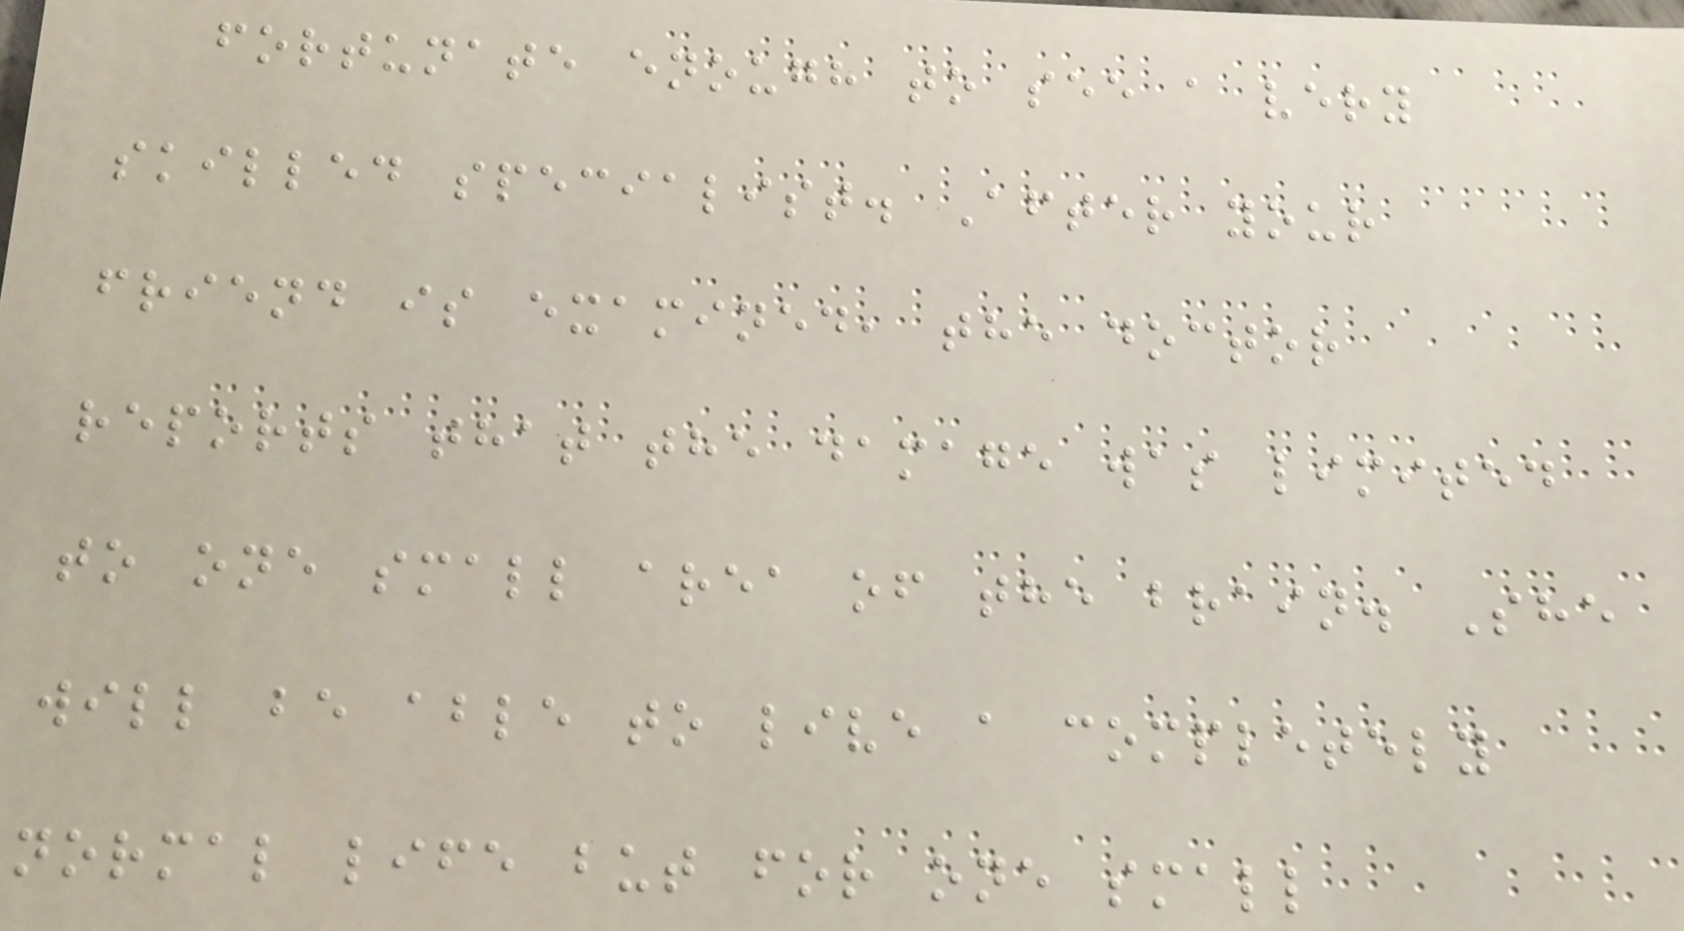fortunate enough to see a very
skilled specialist. After your
friend is examined, the doctor
reports that the damage was limited
to one small area of the brain. She
will be able to live a completely
normal life but for one small
